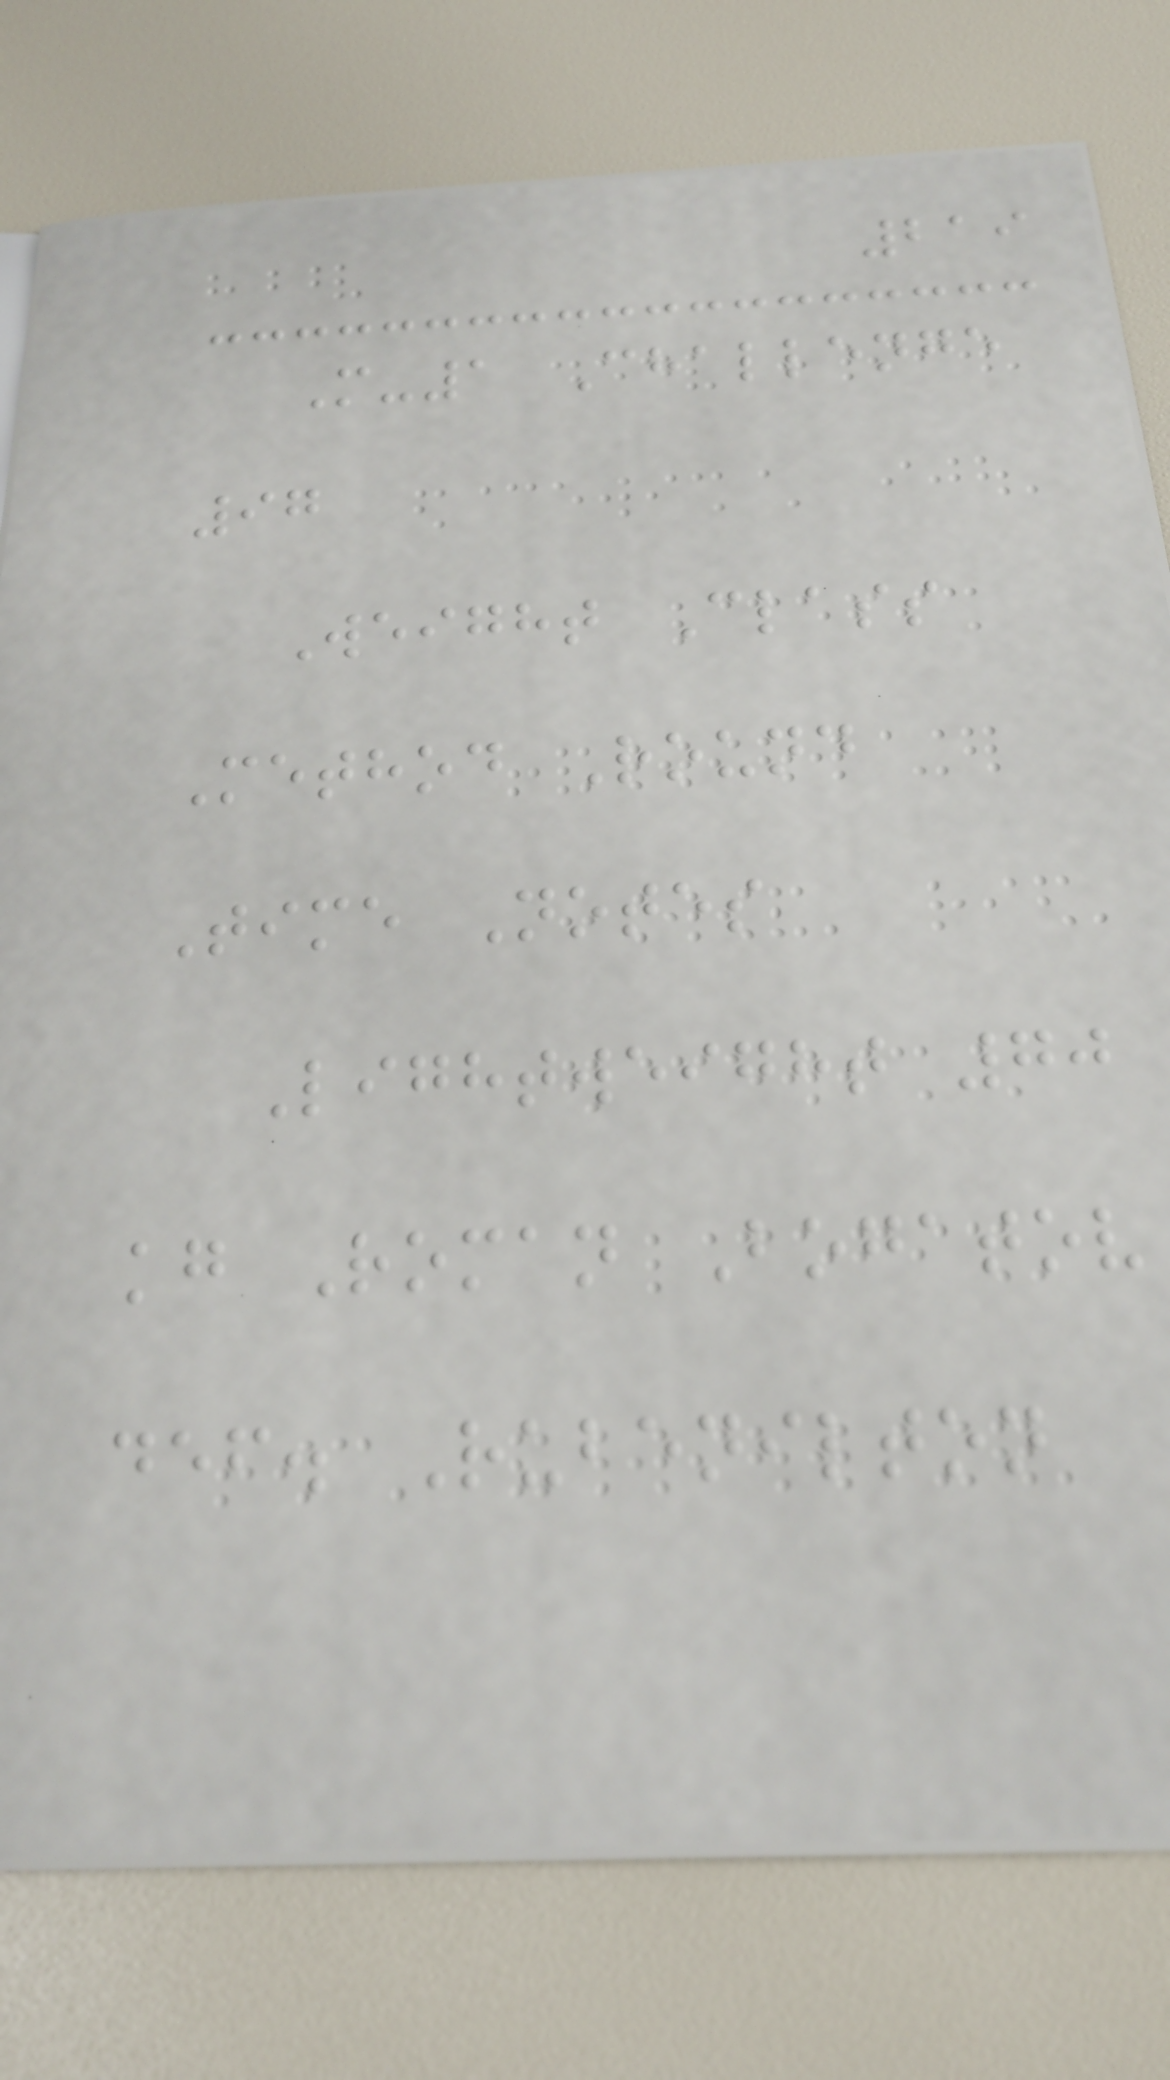219
M-1 Challenge
97
Weight Class
Method Round
Time Notes
Lightweight 70
kg Roman Bogatov
def. Rubenilton
